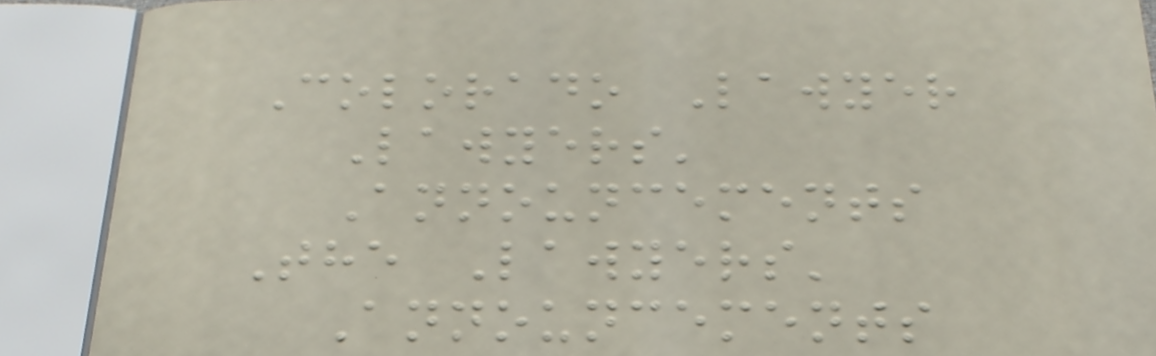Colorado Lawyer
Lawyers'
Announcements
The Lawyers'
Announcements
